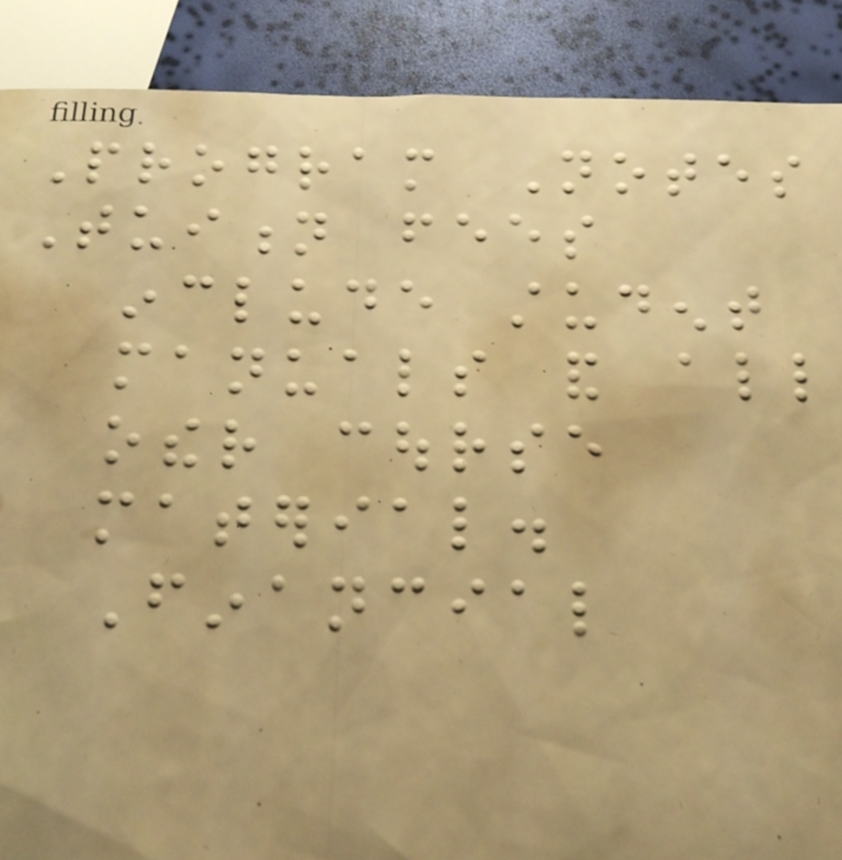Program Notes
Tuition fees
include student
manuals and all
other course
material.
Financial
